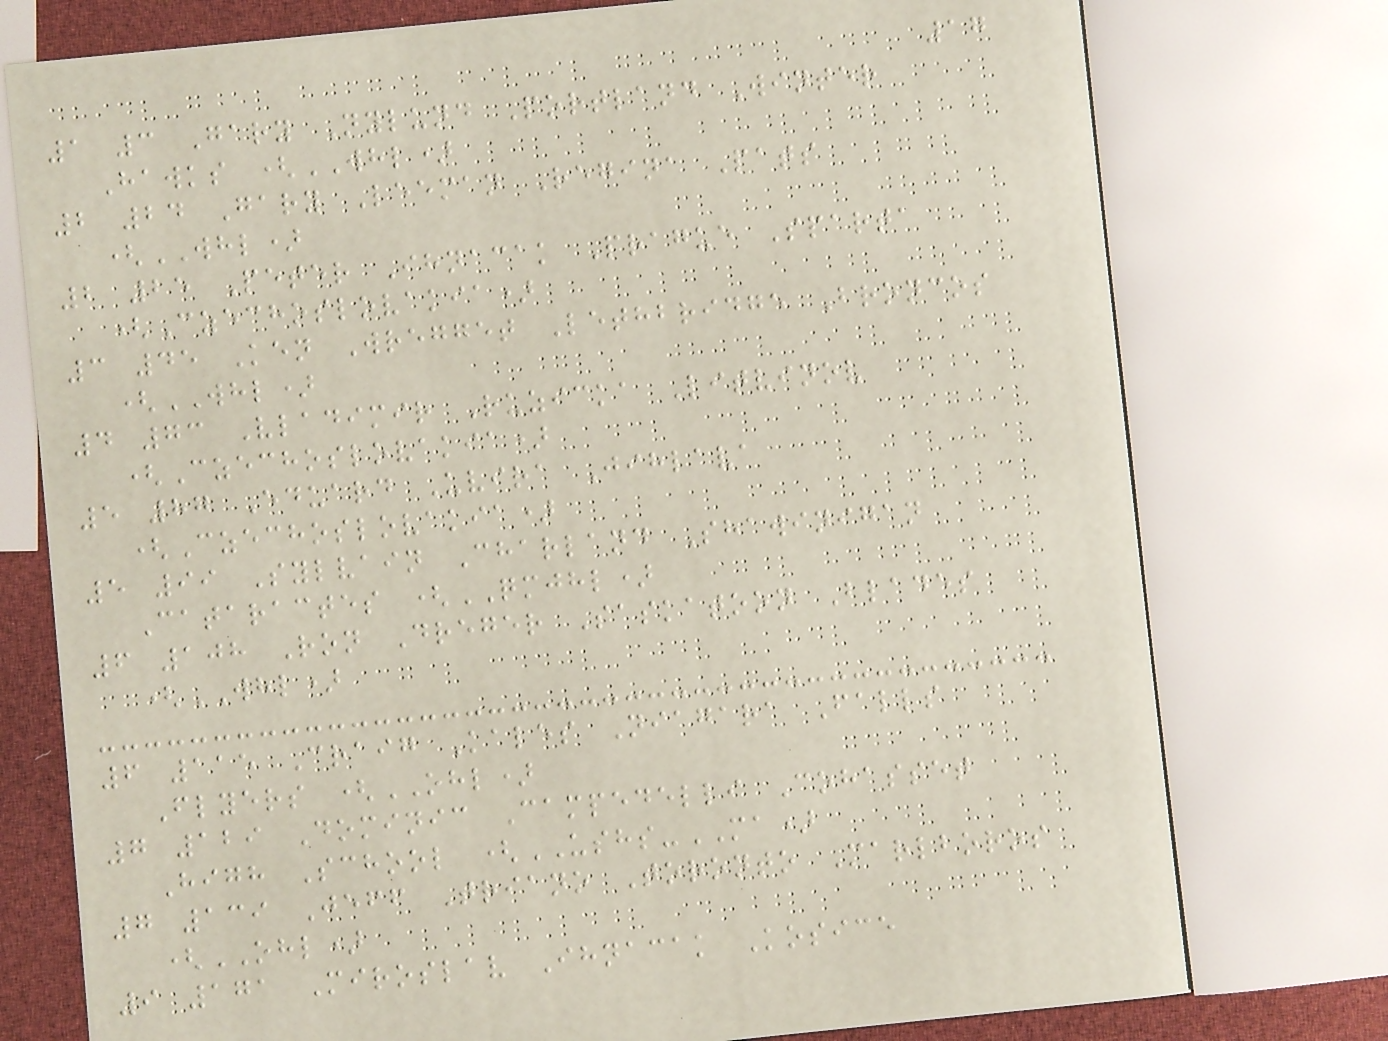17
1 3 Gary Nylund Portland Winter
Hawks (WHL)
2 24 Gary Leeman Regina Pats
(WHL)
2 25 Peter Ihnacak Prague Sparta
(Czechoslovakia)
3 45 Ken Wregget Lethbridge Broncos
(WHL)
4 73 Vladimir Ruzicka Litvinov
(Czechoslovakia)
5 87 Eduard Uvira Jihlava
(Czechoslovakia)
5 99 Sylvain Charland Shawinigan
Cataractes (QMJHL)
6 108 Ron Dreger Saskatoon Blades
(WHL)
6 115 Craig Kales Niagara Falls
Flyers (OHL)
7 129 Dominic Campedelli Cohasset
High School (USHS-MA)
7 139 Jeff Triano Toronto Marlboros
(OHL)
9 171 Miroslav Ihnacak Kosice
